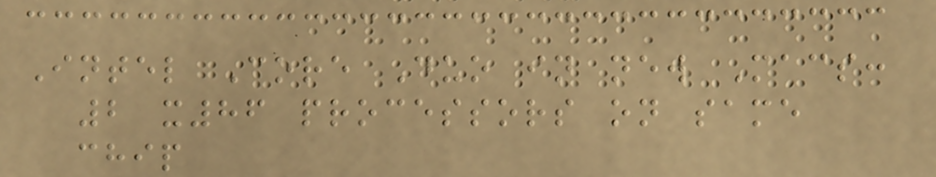Intel Core Duo in new Macs:
2 x86 processors on same
chip
